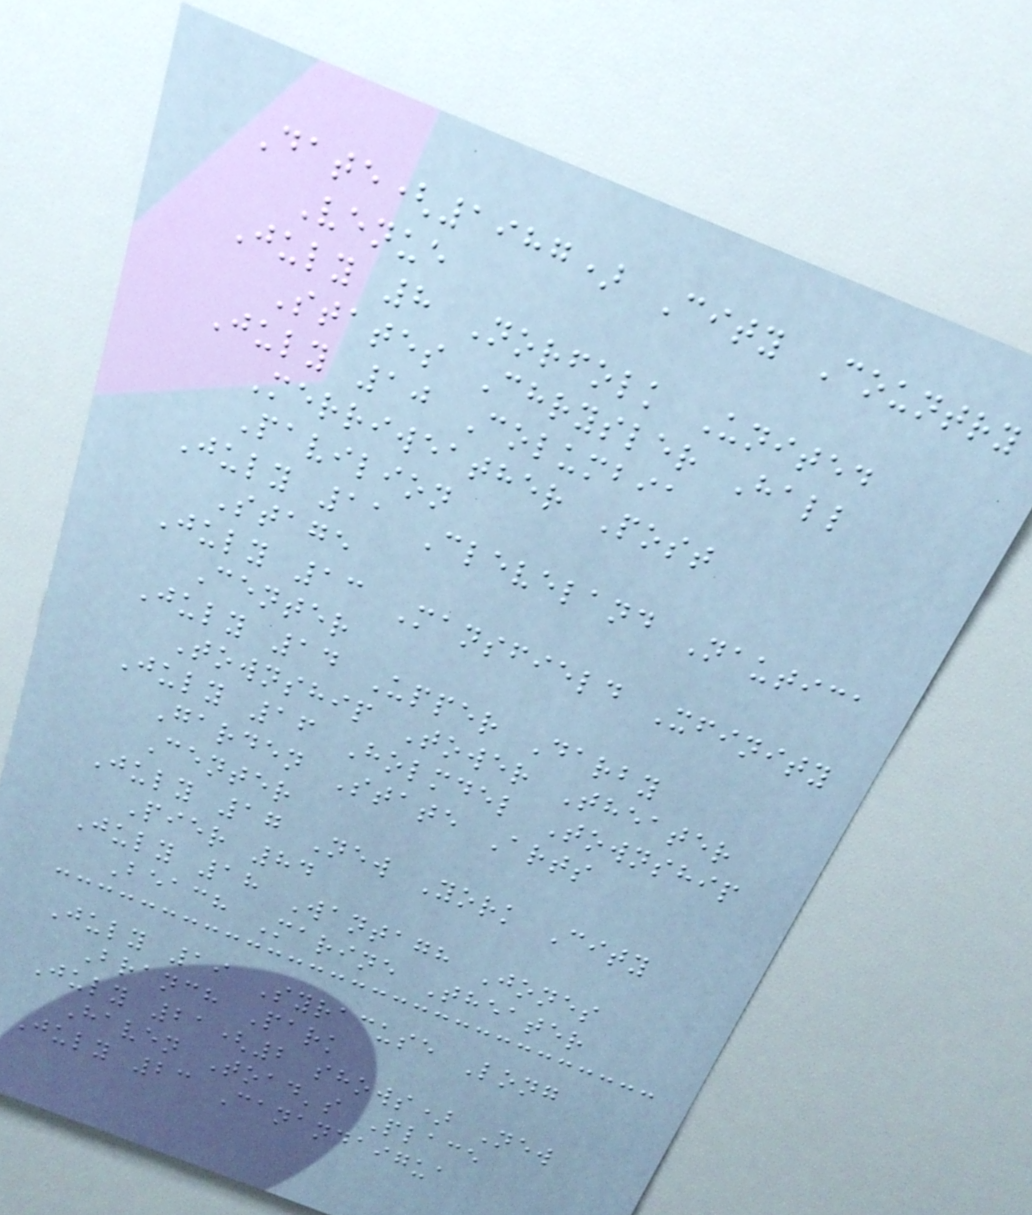Date(1987) City Country
Venue
July 8 Norfolk United
States Chrysler Hall
July 10 Columbia
Merriweather Post
Pavilion
July 11 Cleveland Nautica
Stage
July 13 Mansfield Xfinity
Center
July 14 Upper Darby
Township Tower Theater
July 16 Holmdel Township
Garden State Arts
Center
July 17 New York City
Pier 84
July 18 Wantagh Jones
Beach Marine Theater
July 19 Syracuse Long
Branch Park
July 21(2 shows) New
Haven Toad's Place
July 23 Canandaigua
